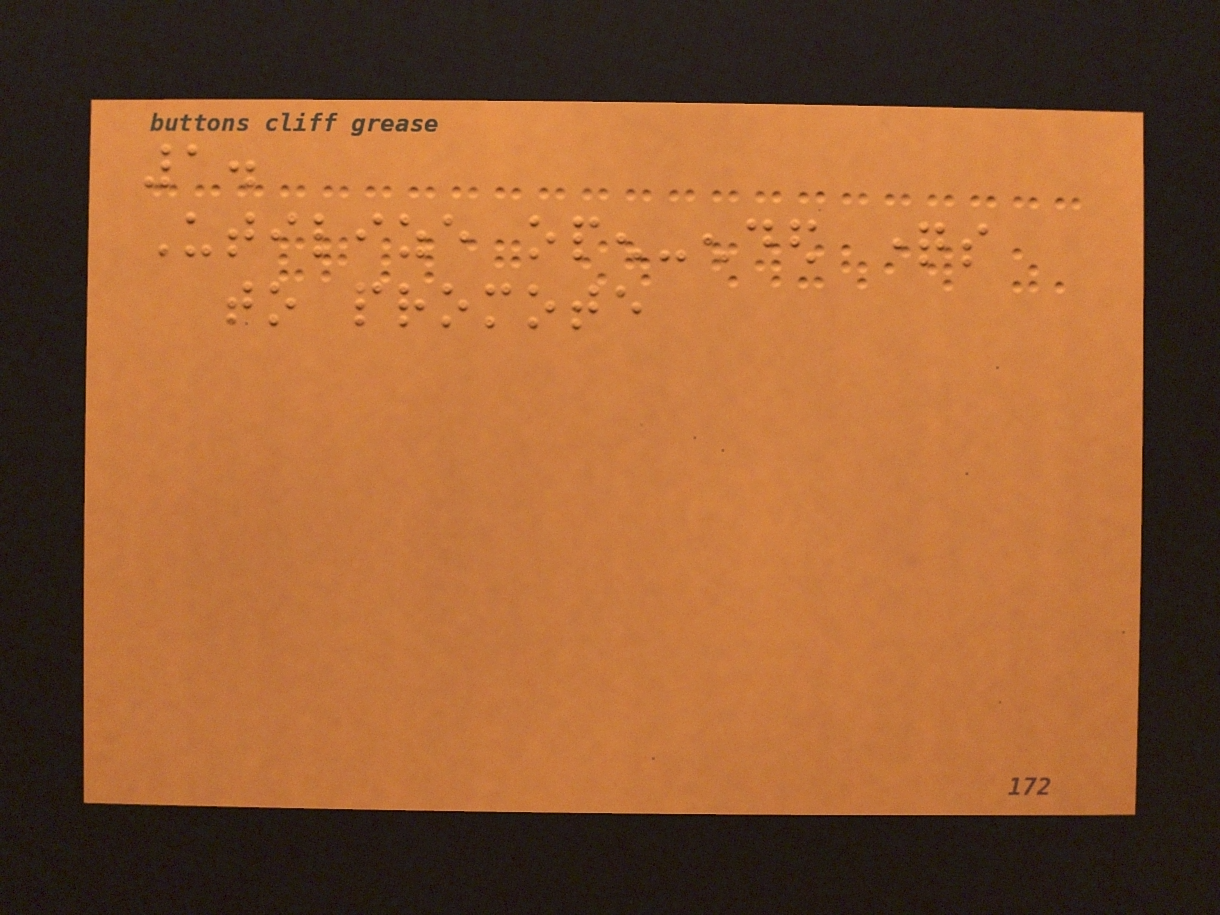1.
Utilize open-ended questions
to promote
